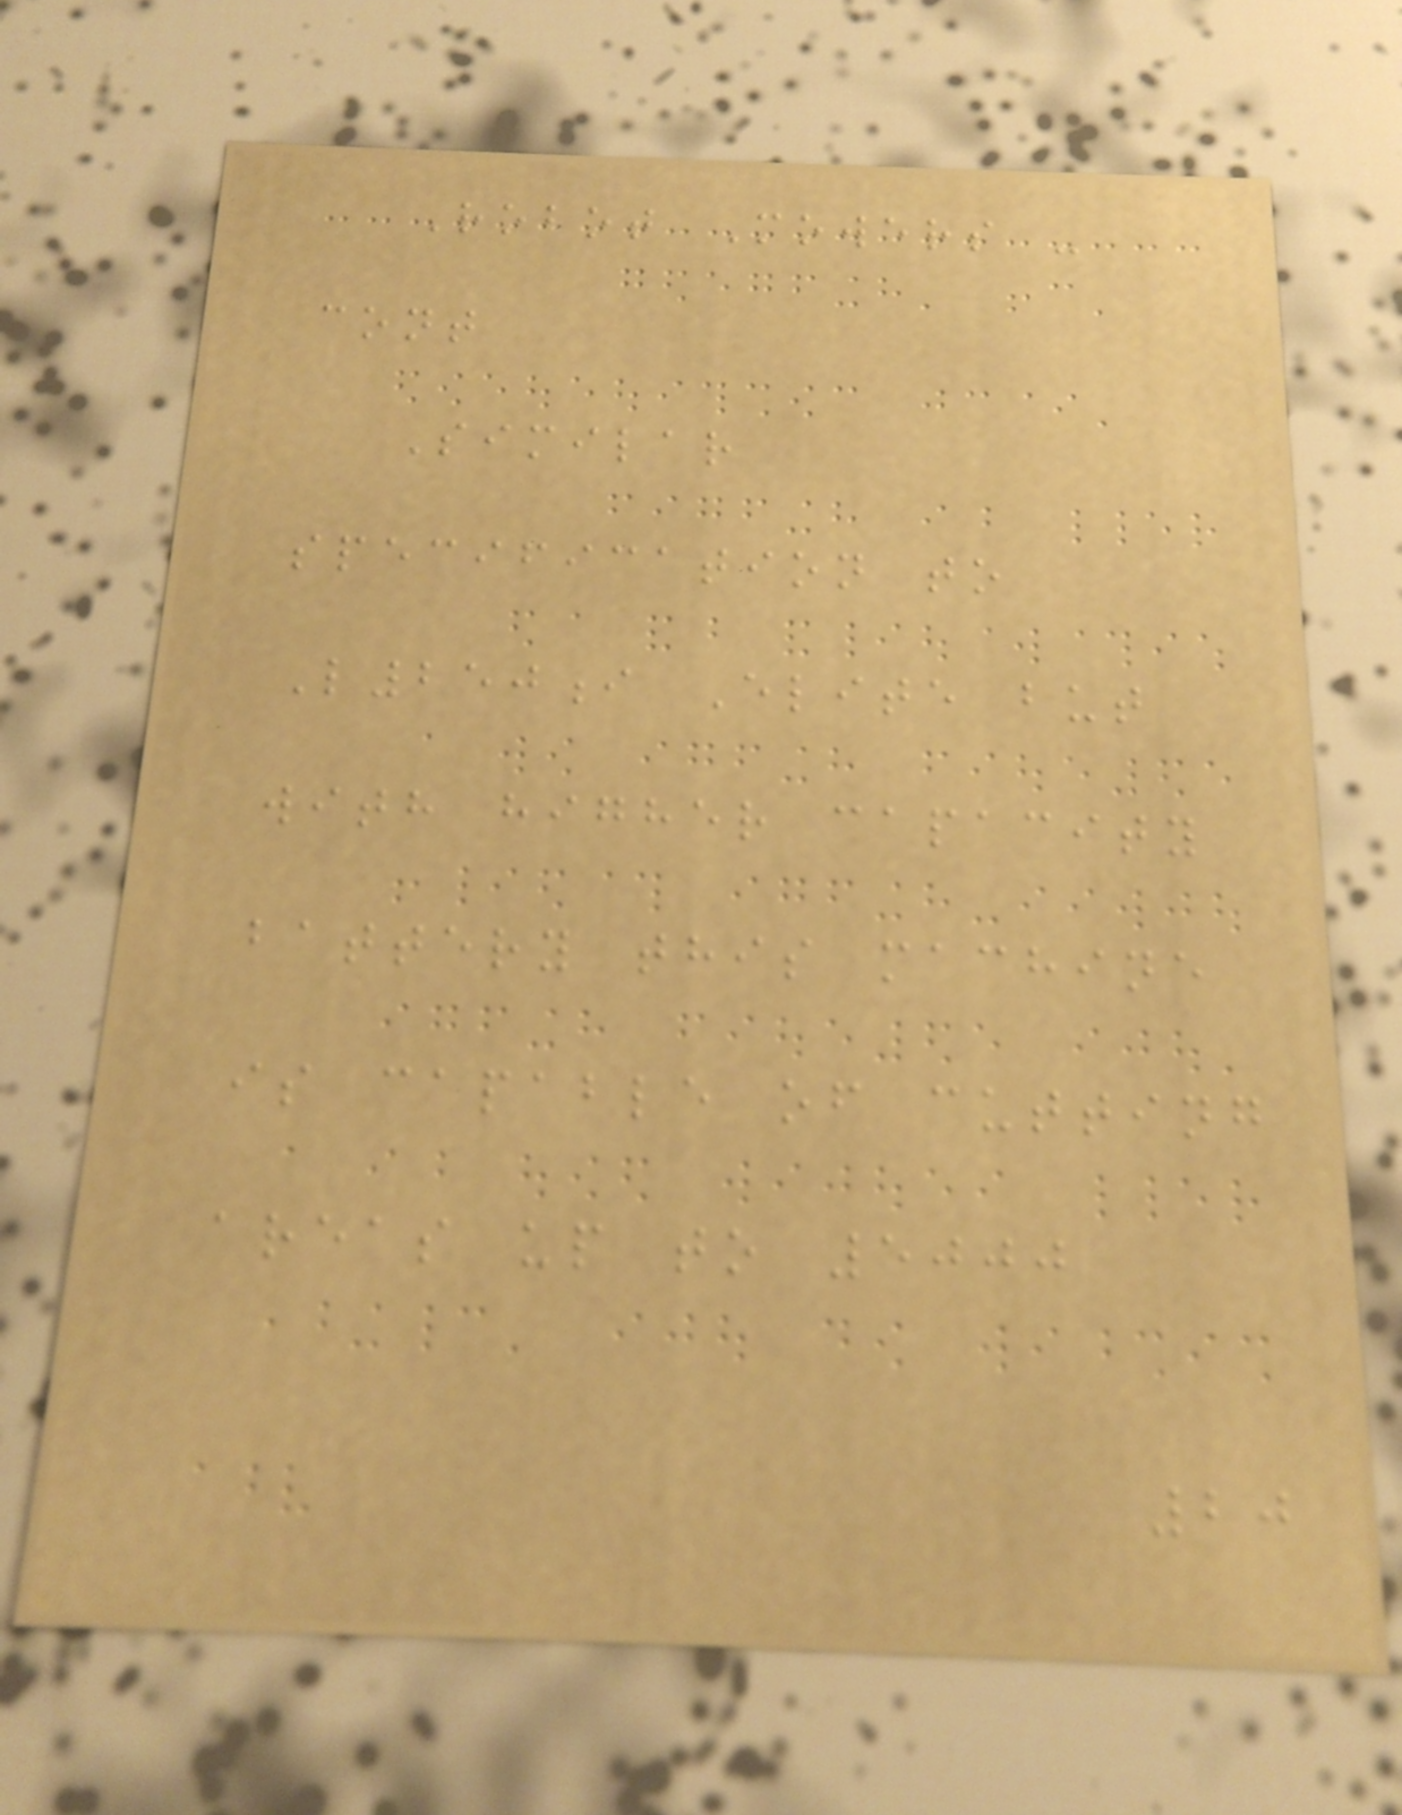Robot Mowers -
cont
Similar
specification to
L250i Elite but
with higher capacity
battery this machine
is capable of cutting
areas up to 5000
20
